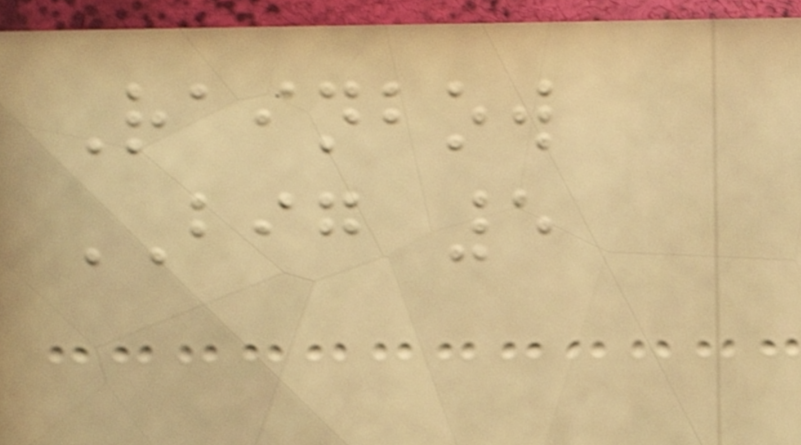Rainbow
BIG 5
